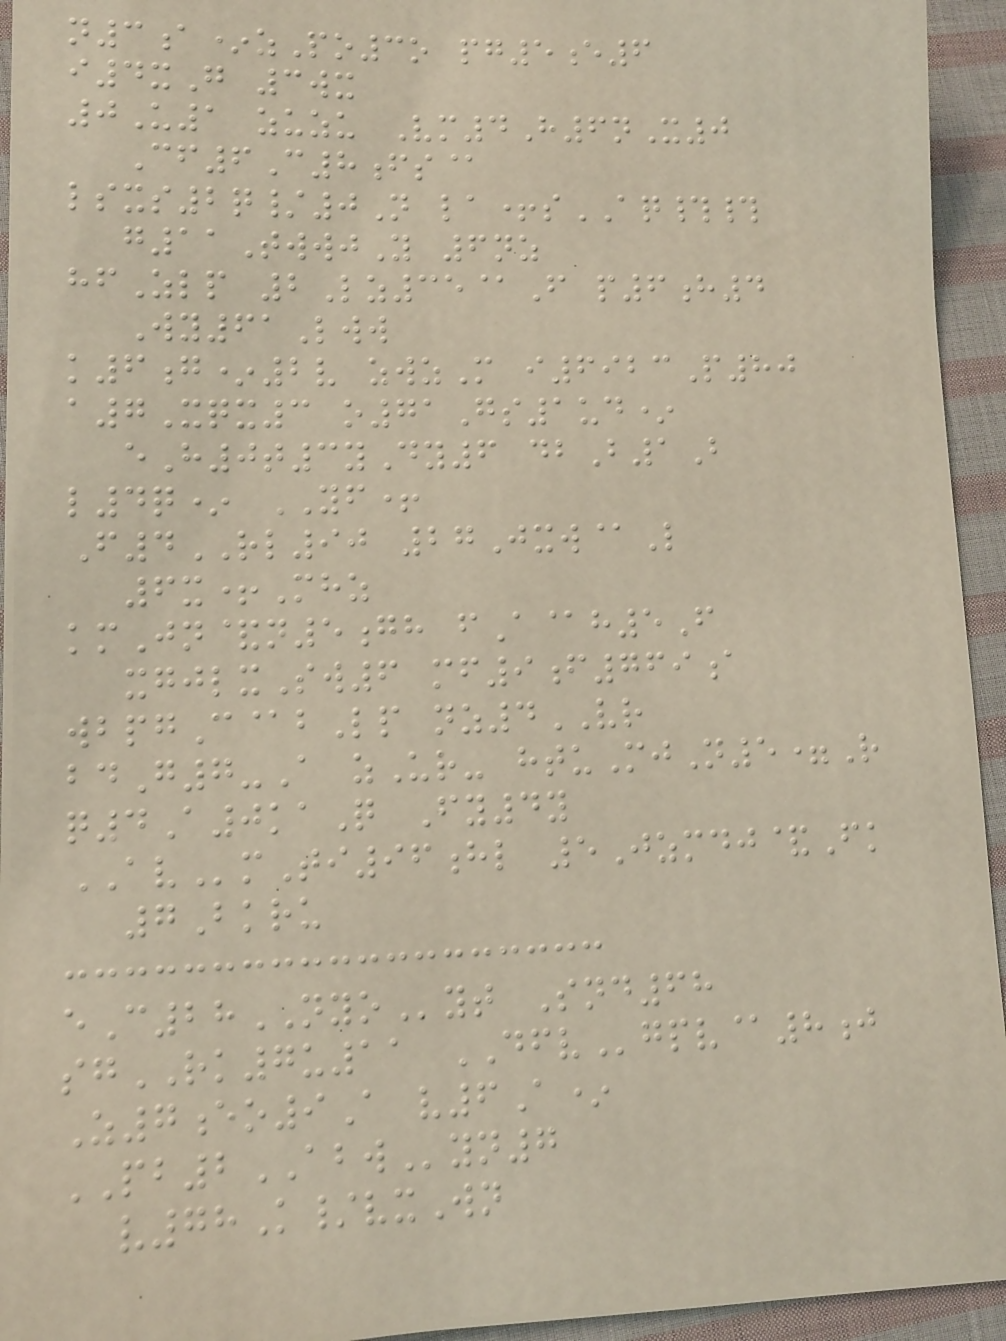n3a*zPo3o pg5e6
i4xG 3wx
0U1 zuzu Vm4H6nX0
Cf6C8fs@
lsxs2q/0N la+sAQ##
g11TwwjY 6nz
hfZlp 2Lz35@F p6h4
Wy61Lww
k6g*2v zwzM i6923P80
a7Xqx3 o71Gs1ud*
eH0t3yDy6 dbB1B
l4q* YF+
F4RL90 27Jxw@L
6x+Mhz
kmJn&n5gh fA@h5F
xgjlxSw6 mf9f769a
wbpgC@bLp nz4VR
bdG7-A zUr- htuMjN5=R
q4A0kaQ Fy4y
AVmTi96hl 5Jzmdj&Fk
7Bkru
eC28NYOyt Snd68
sgRK7u11 DFVgpv@8j
Z7eo9A v6A*
PB2ABWyn7
v78K/vxWn
